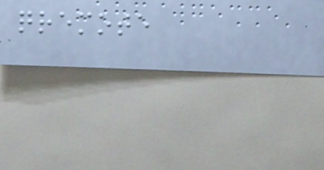qremote
